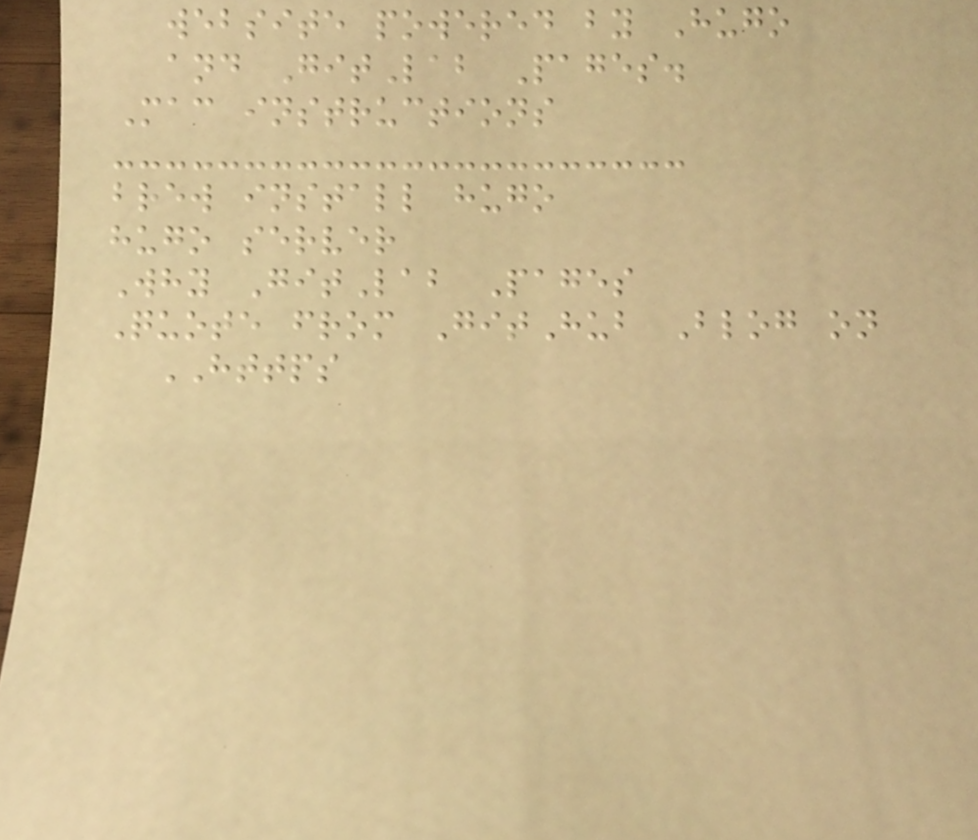website powered by Hugo
and GitLab Pages.
Mac instructions
brew install hugo
hugo server
Why GitLab Pages
Quote from GitHub Blog on
HTTPS
